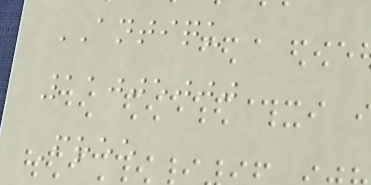ANTIQU
11005000
Free
